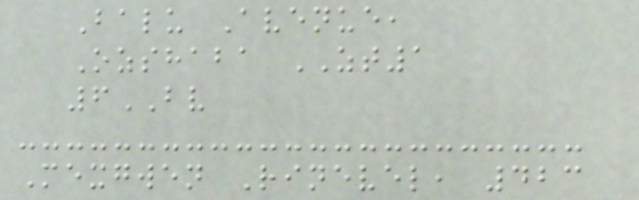Balu Avenue,
Ozshaba ZT1
6BV
Mexgwen Rinevel, 423
